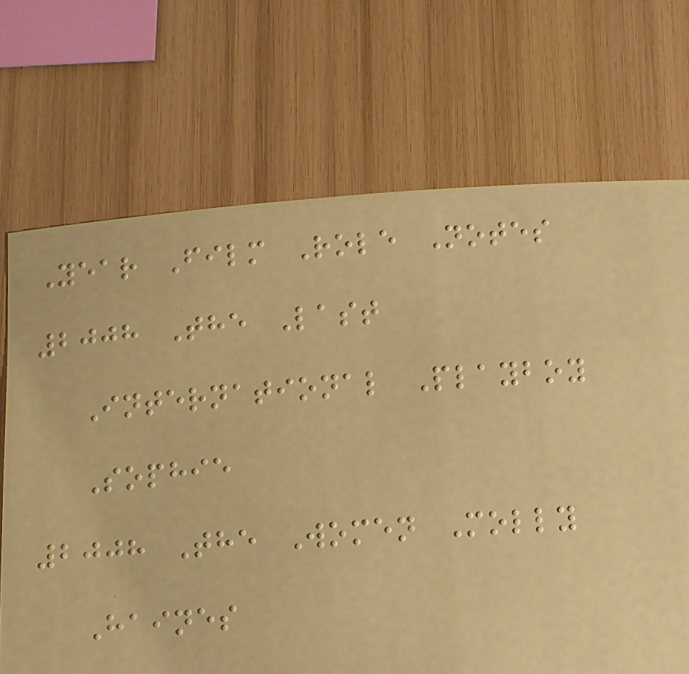Year Film Role Notes
2008 The Last
International Playboy
Sophie
2008 The Women Molly
Haines
